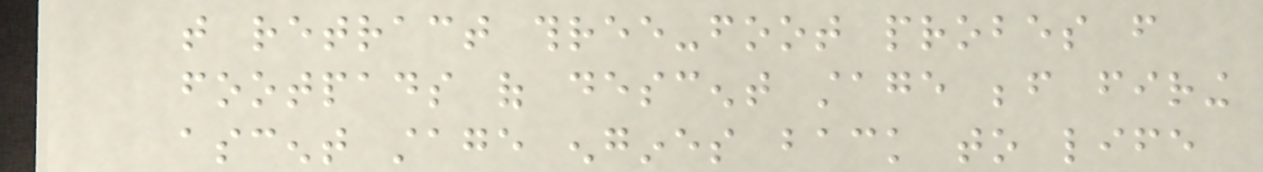that retract three-foot probes from
footpads of descent stage before firing
ascent stage engines back to life
